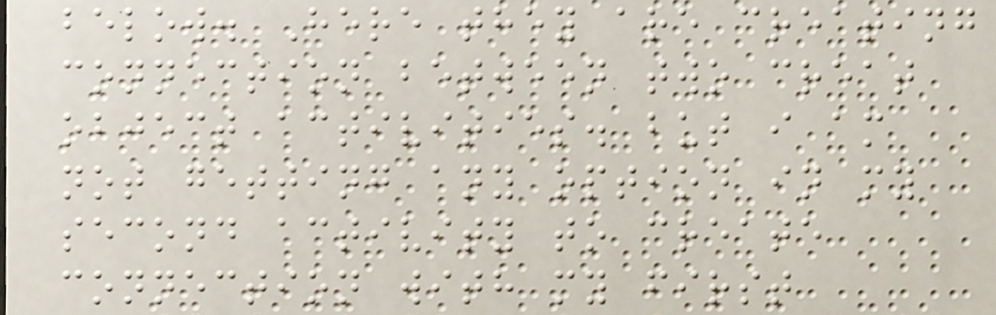below. Here they are creating
connection between two creat
object activities. but i am
not getting any option in my
second activity to create
connection with my first
